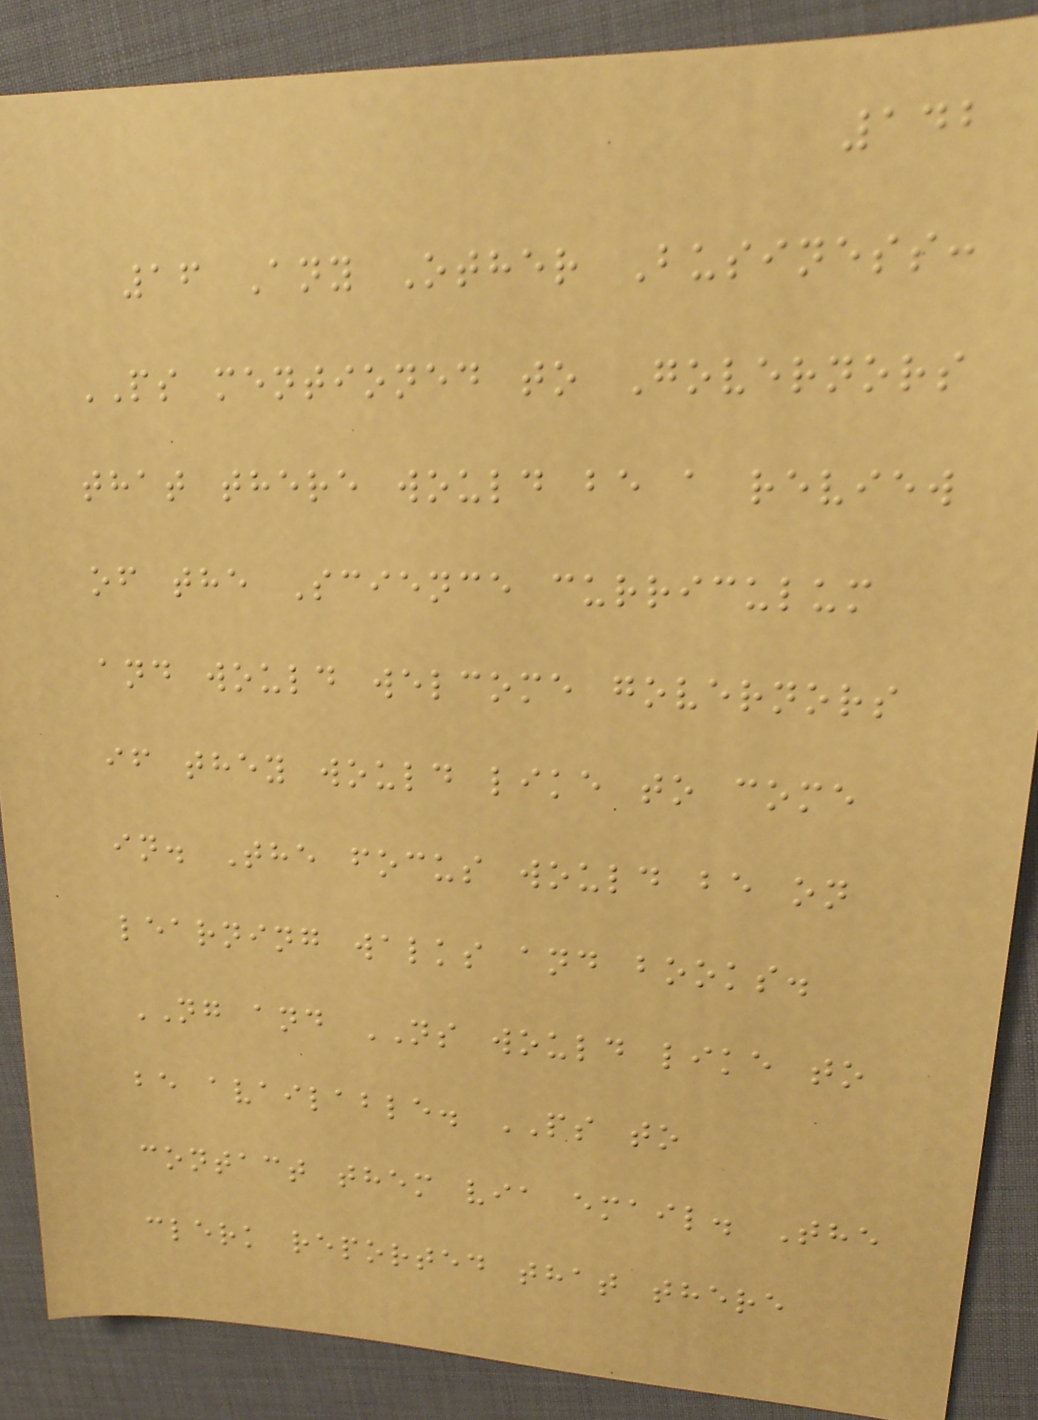142
16 Any Other Business:
PS mentioned to Governors
that there would be a review
of the Science curriculum
and would welcome governors
if they would like to come
in. The focus would be on
learning walks and books.
NG and NS would like to
be available. PS to
contact them via email. The
clerk reported that there
